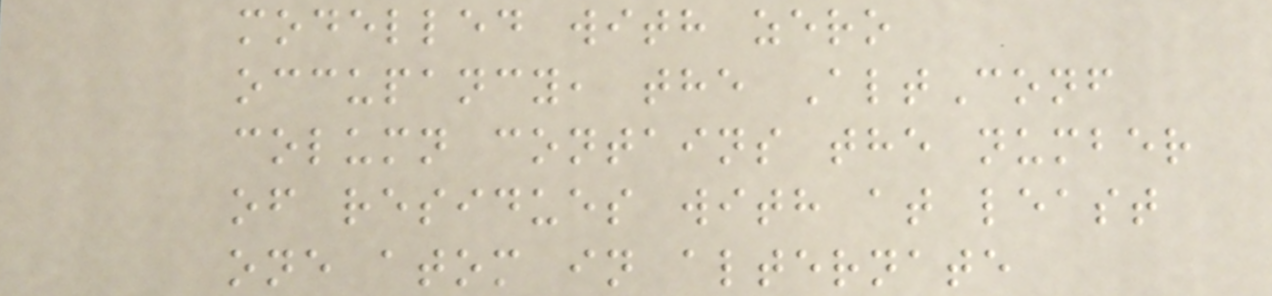modelled with zero
occupancy, the AltConf
column contains the number
of residues with at least
one atom in alternate
